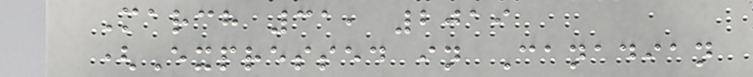March 31, 2019
(Expressed in Canadian
